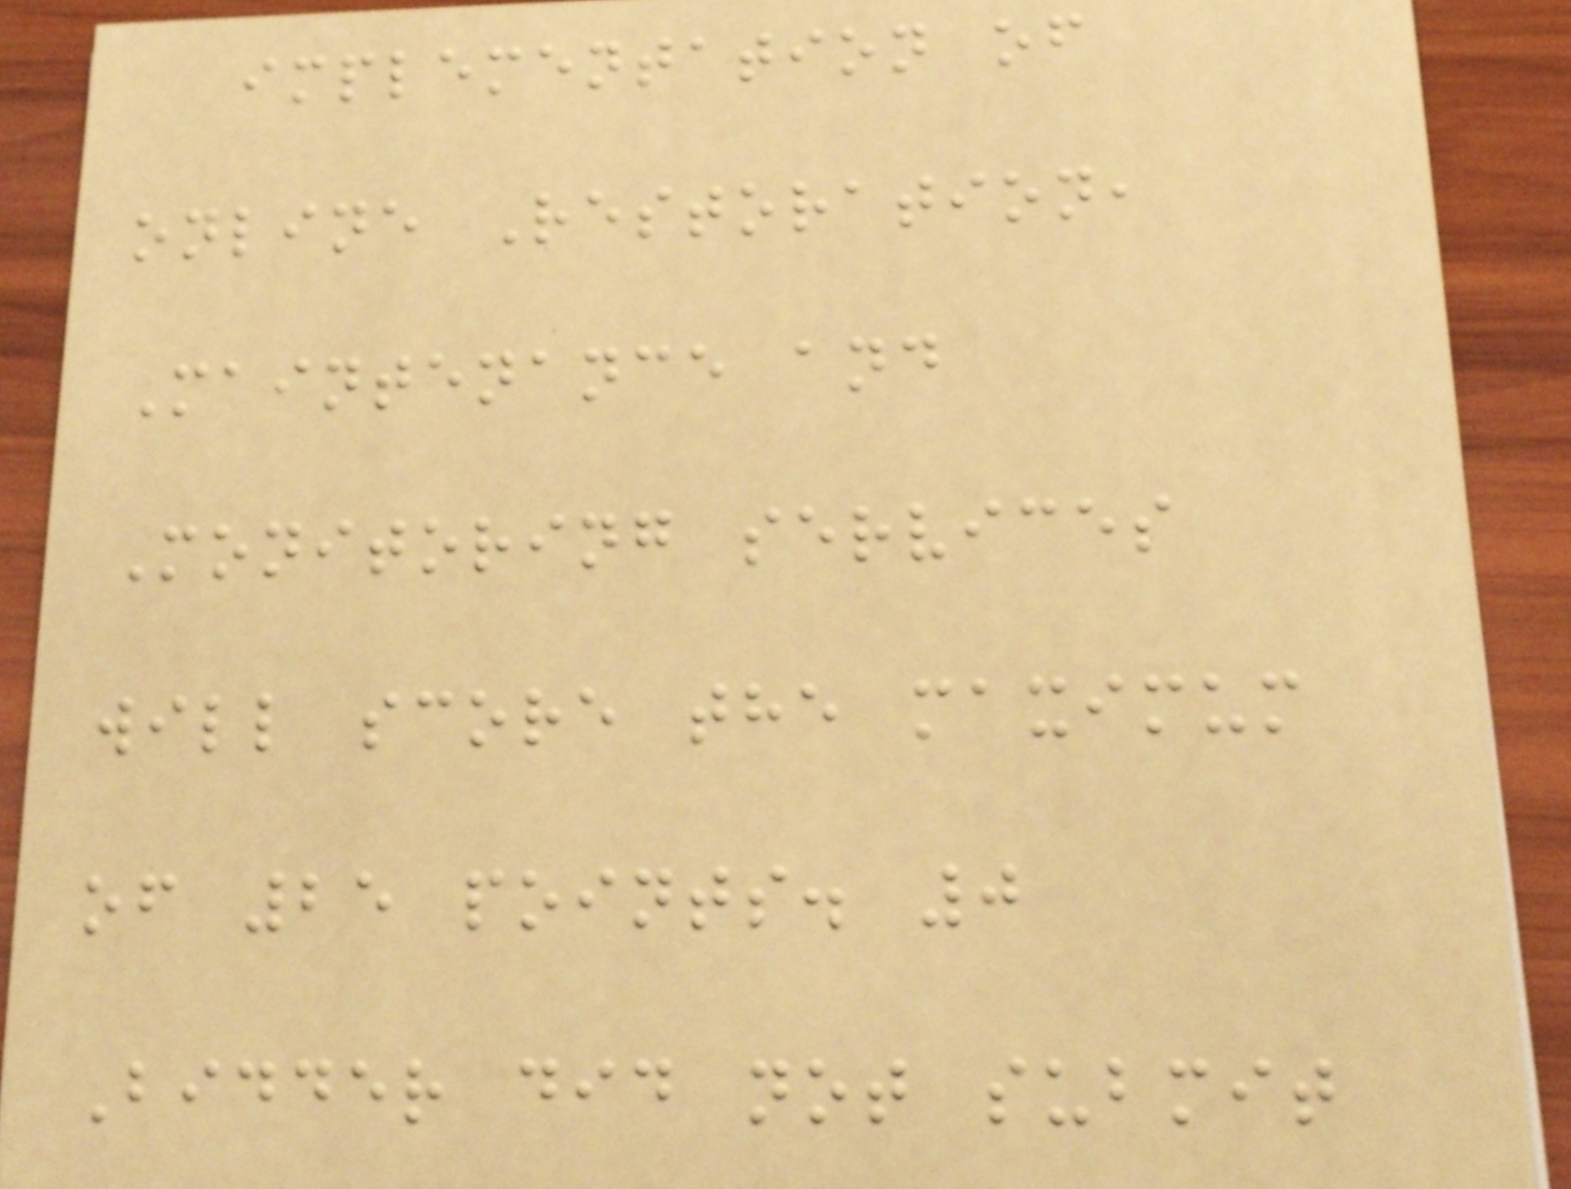implementation of
online Restoration,
Maintenance and
Monitoring services
will score the maximum
of 25 points. 0
Bidder did not submit
